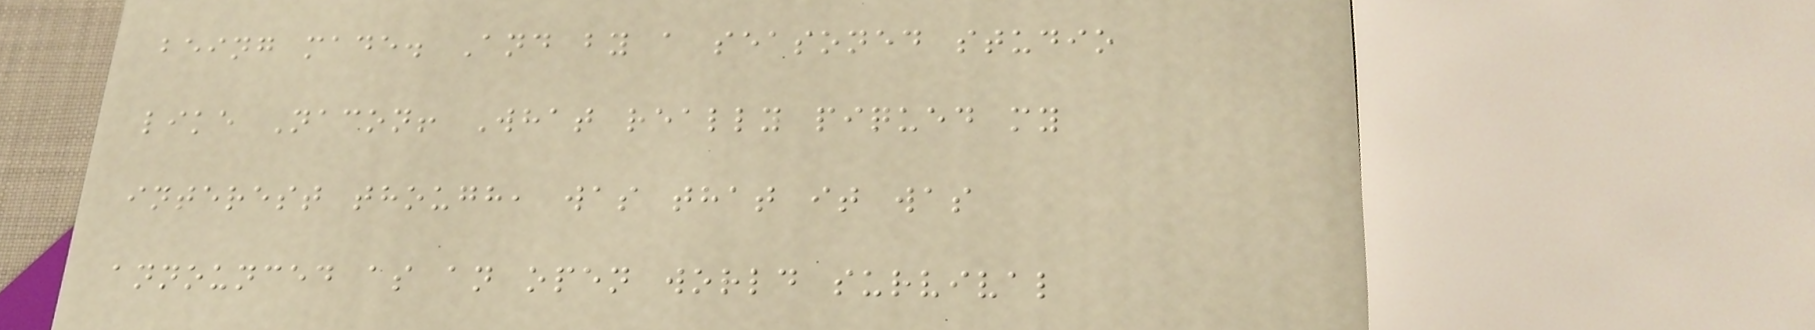being made. And by a seasoned studio
like Nacon! What really piqued my
interest though, was that it was
announced as an open world survival
